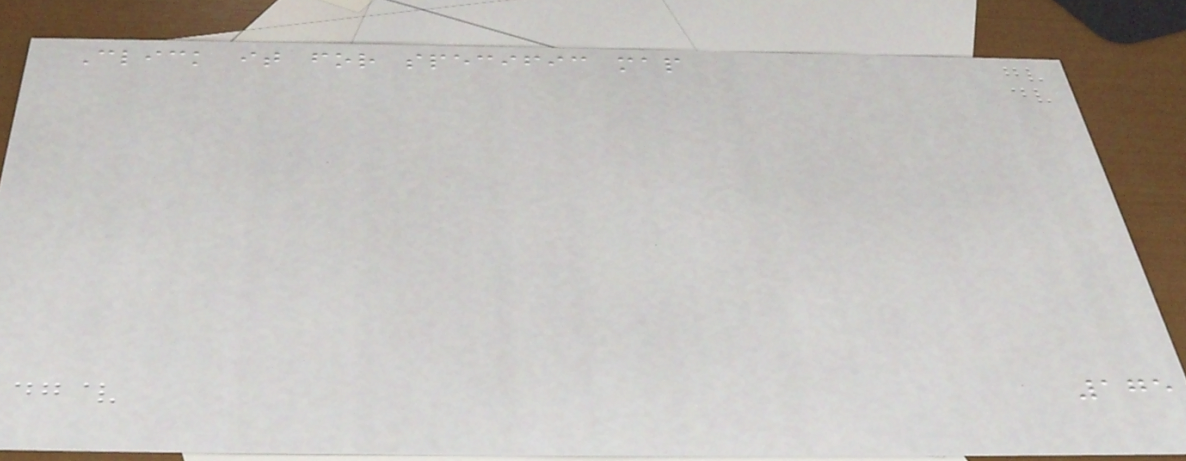Click it for specific map
175
